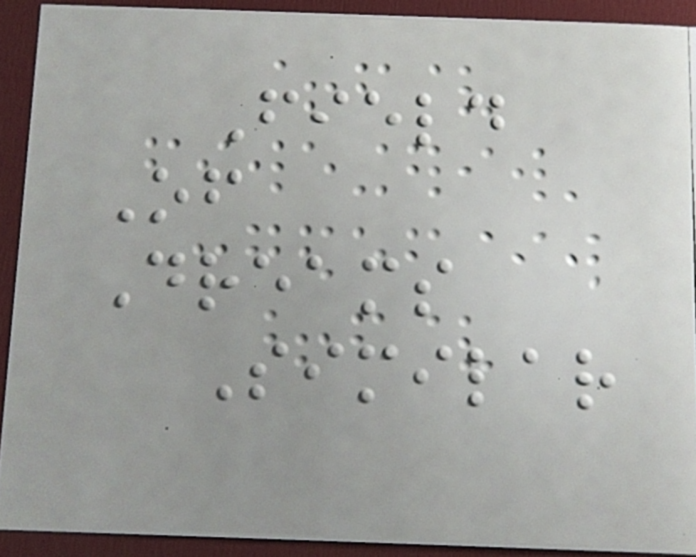Field
Of
Dreams
Similar
